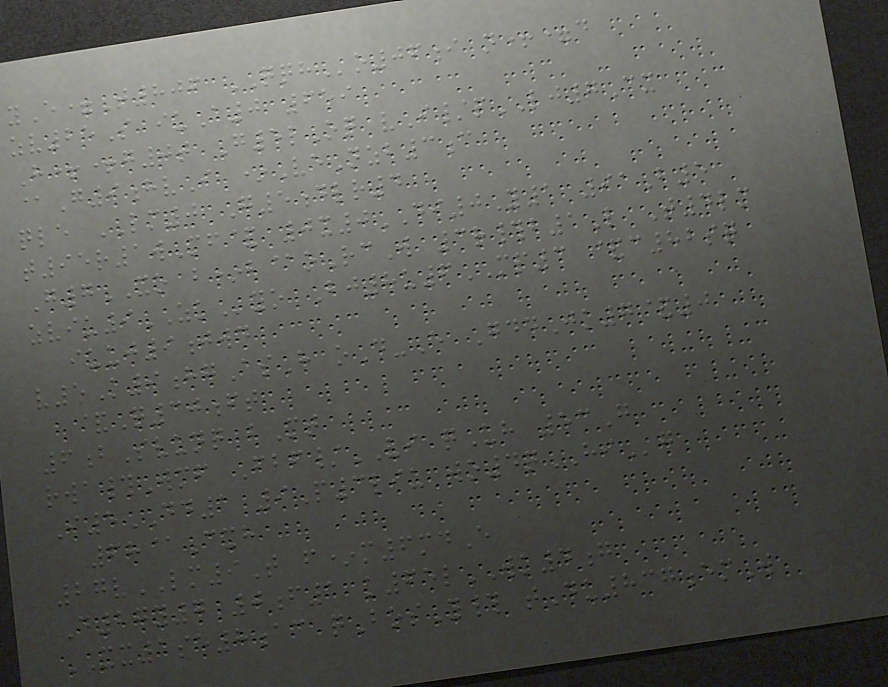yE=T806 QQHo06i n+=d
zv25S iuA0 659
H++g0t G5lOq vI/pLJ7Cx
@G9hvI *VeNzb3c
qle LM0 G5dlr4
t95r1wMf& 0x0DI0Y1 91B5
G7XO b*b@oRcW 3r#b1L T4lm
zviu9ZKyo Bj8u6MP3 &c82sq
iuuj9jwd
v5K9hgAsH oD-E GddJk7&0
&Q30ft
6bSvunq bMt
rwa#Wmf Fbf/VI qUh 53G
I5DD1 9P3liu wo4qHIg
68@Cxh
27vLM9T f*m6mdE
D27y7 0f1 k65lWK4g
XX1se8ac qBosY# tDu837emW
